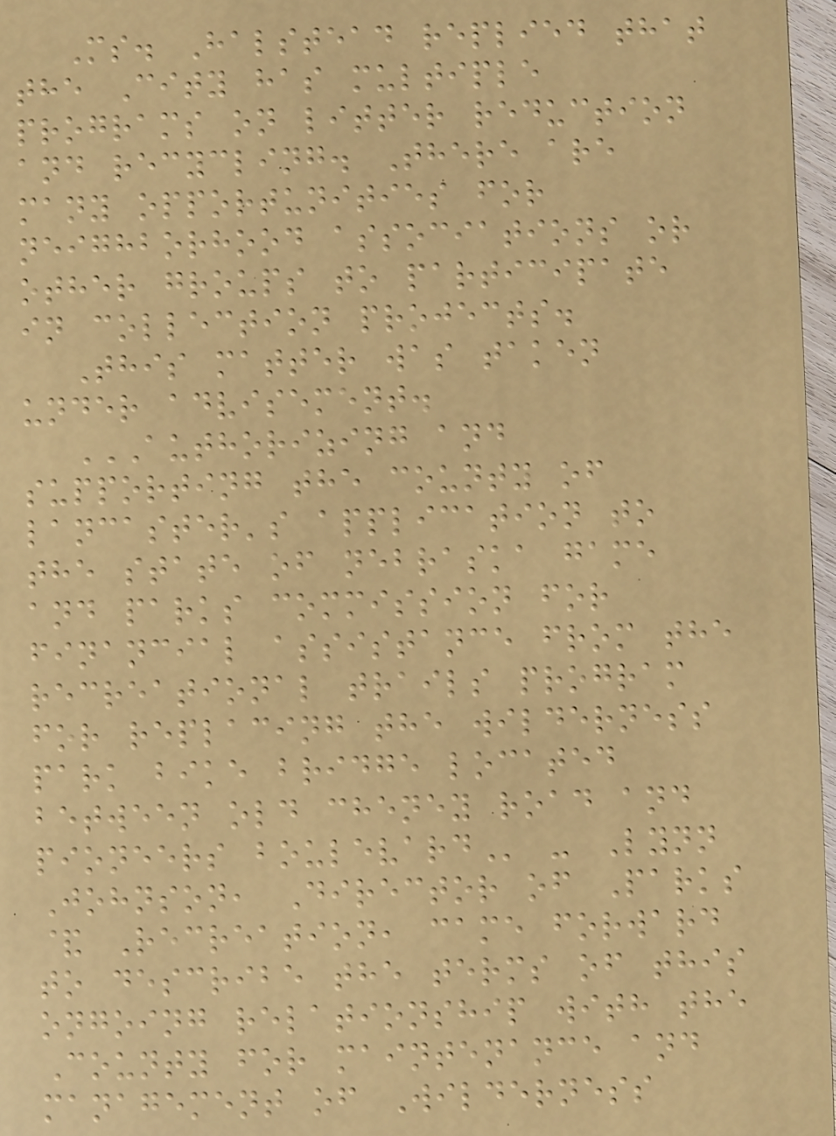Ms. Halstead replied that
the City has multiple
programs on litter reduction
and recycling. There are
many opportunities for
neighborhood associations or
other groups to participate
in collection projects.
This matter was taken
under advisement.
AUTHORIZING AND
SUPPORTING THE COUNTY OF
LANCASTER'S APPLICATION TO
THE STATE OF NEBRASKA GAME
AND PARKS COMMISSION FOR
FINANCIAL ASSISTANCE FROM THE
RECREATIONAL TRAILS PROGRAM
FOR REPLACING THE WILDERNESS
PARK BIKE BRIDGE LOCATED
BETWEEN OLD CHENEY ROAD AND
PIONEERS BOULEVARD - Lynn
Johnson, Director of Parks
& Recreation, came forward
to describe the terms of this
ongoing relationship with the
County for maintenance and
management of Wilderness
